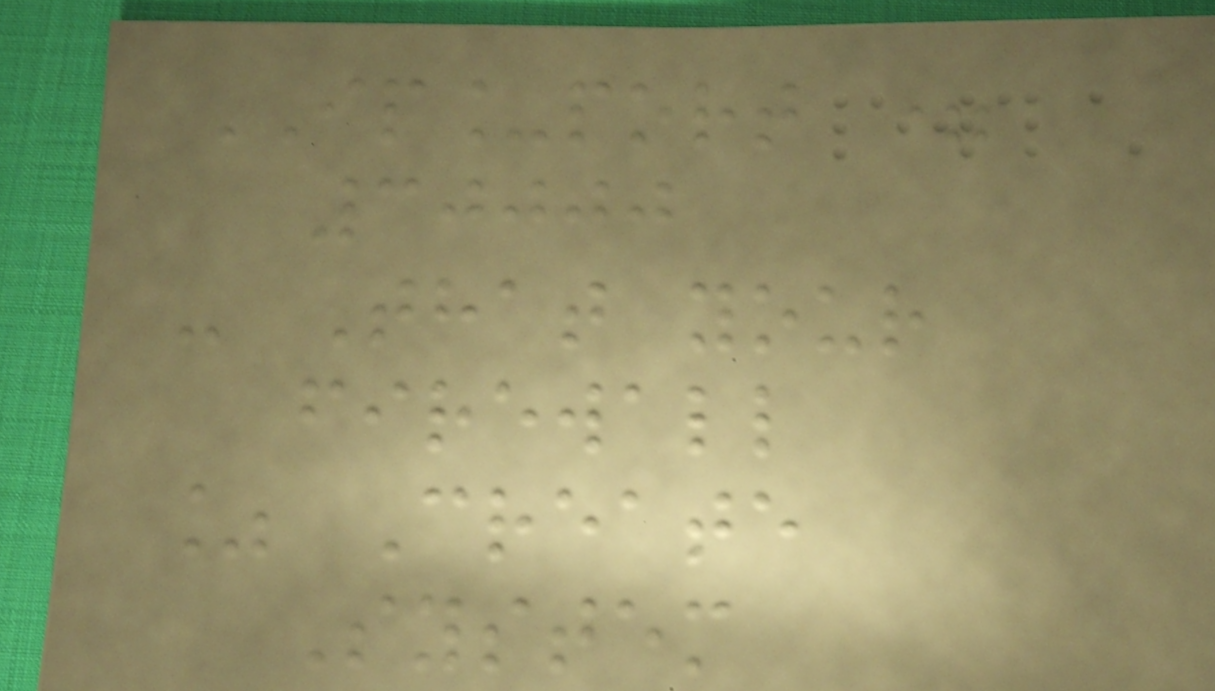IP_port =
30000
- That your
firewall
% Create
System
